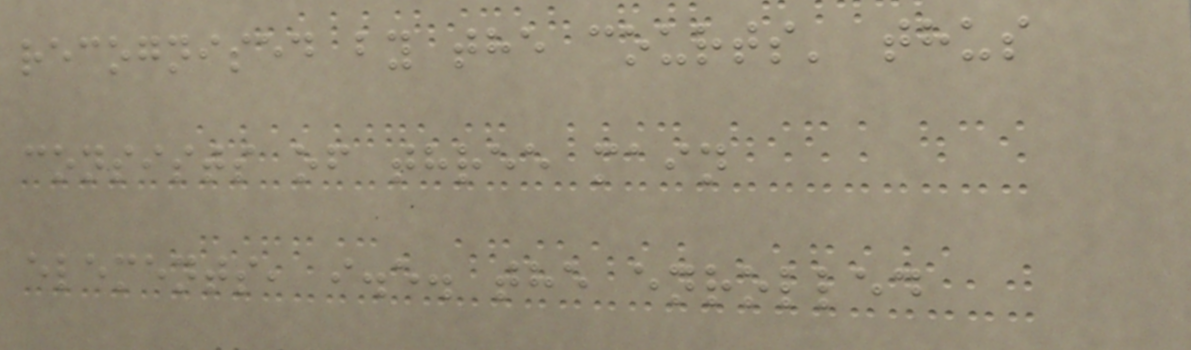recognised by the courts' thus
consists of three main
elements, i.e. the enrolled
